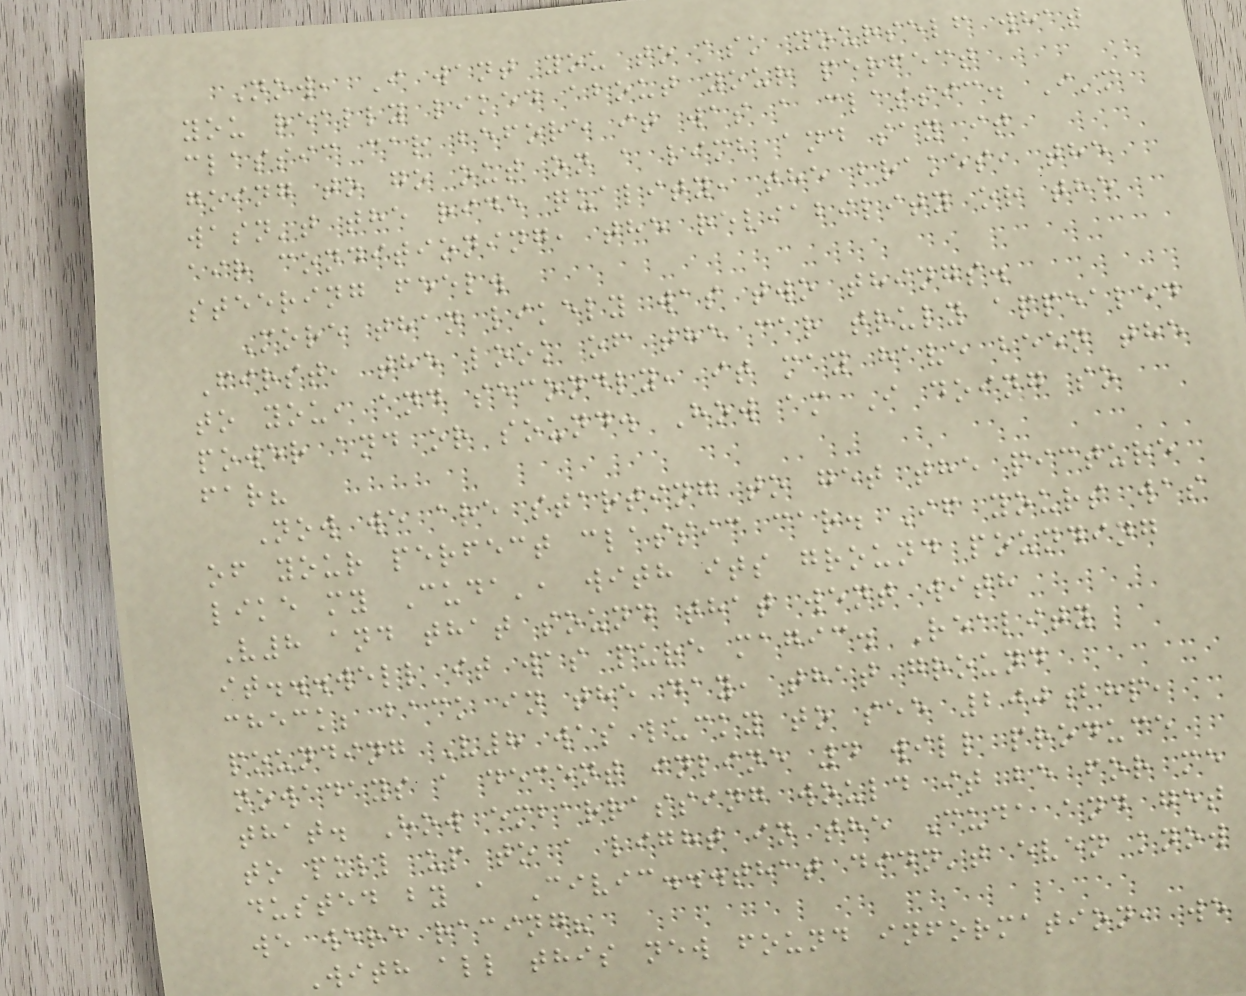Now, I want you to ask yourself what
you really liked about your perfect
classic car before it was a classic. I'm
going to go out on a limb and say it
wasn't the ride quality, the brakes, the
air conditioning, the reliability or the
steering feel.
More than likely was two things.
First, the look of the car truly appealed
to you, and secondly, it may have been the
power and or sound. How am I doing so
far?
Now we are starting to get the picture
of your perfect classic car. If yours was
like my Cuda', with its ground pounding
V8 and that sound that went with
it...well it was pure magic. Reality
check; back in the day, that ground
pounding V8 was lucky to see 200bhp,
nowadays a decent inline 4 will produce
that. How embarrassing would it be for me
to pull up to a light in the Cuda and get
dusted by a Civic...that didn't even know
we were racing?
With all this new found information, we
